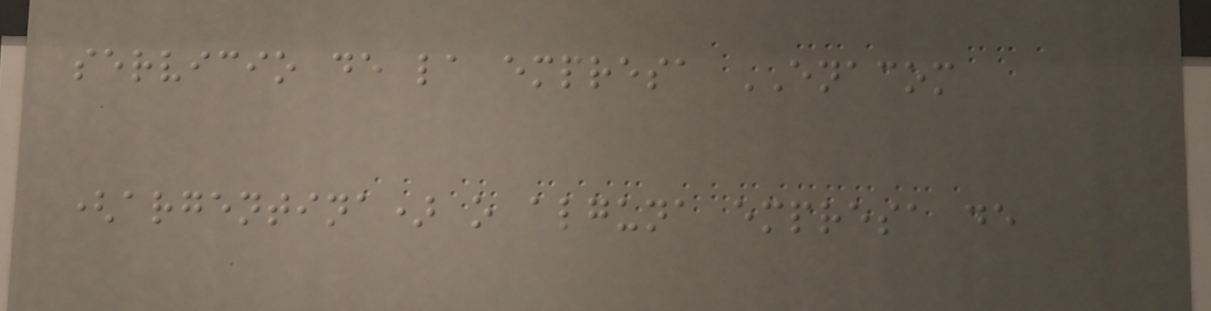servicio de la empresa ENACOM
(argentina) o alguna empresa de
